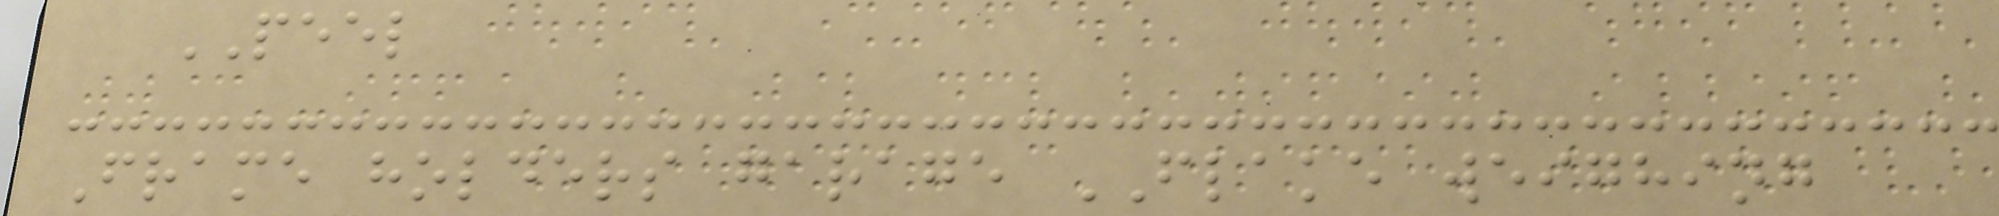PEEL
Frame holders garage FLAKE weighing
